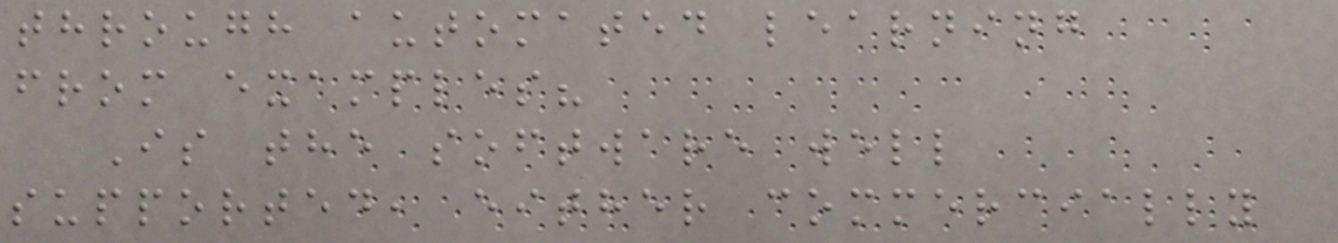through automated learning
from examples?
Is the software well
supported, either commercially
